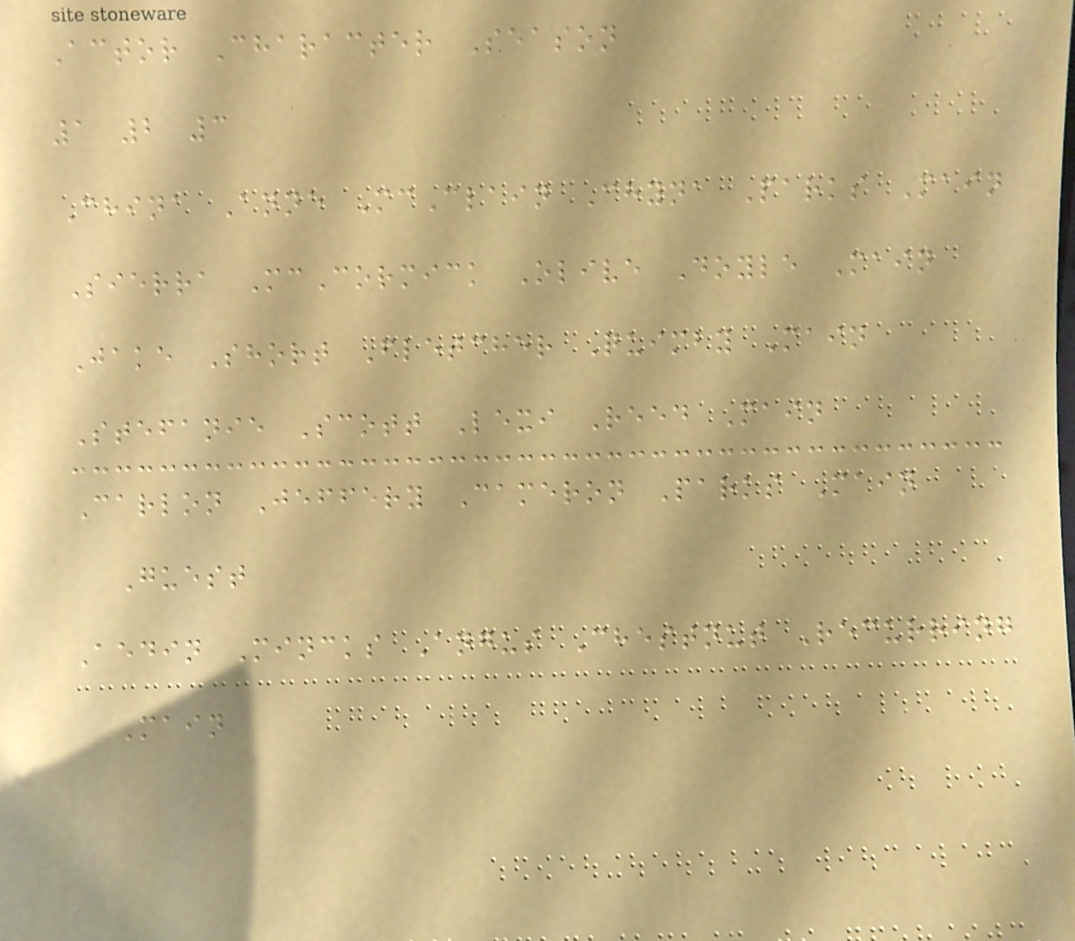Actor Character Season
1 2 3
China Anne McClain Chyna Parks Main
Sierra McCormick Olive Doyle Main
Jake Short Fletcher Quimby Main
Stefanie Scott Lexi Reed Main
Carlon Jeffery Cameron Parks Main
Guest
Aedin Mincks Angus Chestnut Recurring
Main
